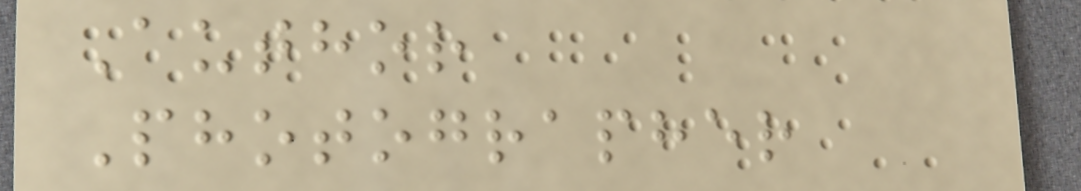Author
Photographer
